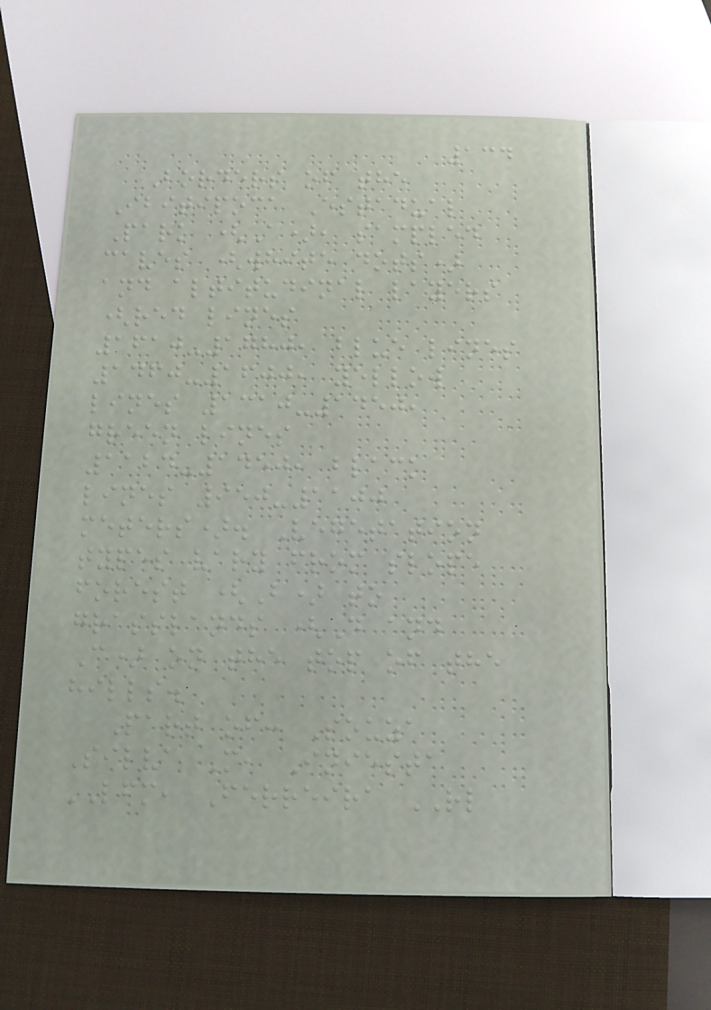134
Borders of the
Ibitipoca Estadual
Park (A), sampled
caves (white dots)
and altitudinal layers
(red lines
1610-1780, blue lines
1460-1600, yellow
lines 1310-1450,
green lines
1124-1450, black
lines 950-1100
meters). Vegetation
types vary from slope
forest (B) to
grasslands (D and
C) on the top of the
hills.
Part of: Souza
Silva M, Iniesta
LFM, Ferreira RL
